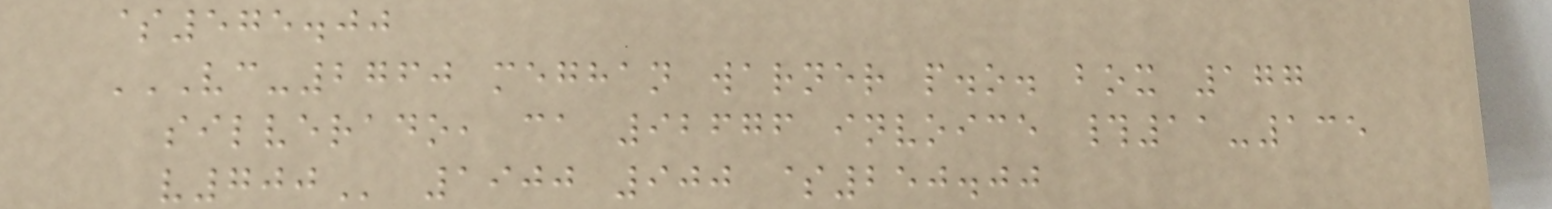$575.00
VC-2760 MEGHAN WARNER P.O. BOX 177
SILVERADO, CA 92676 INVOICE #11-135
V700 1900 900 $250.00
